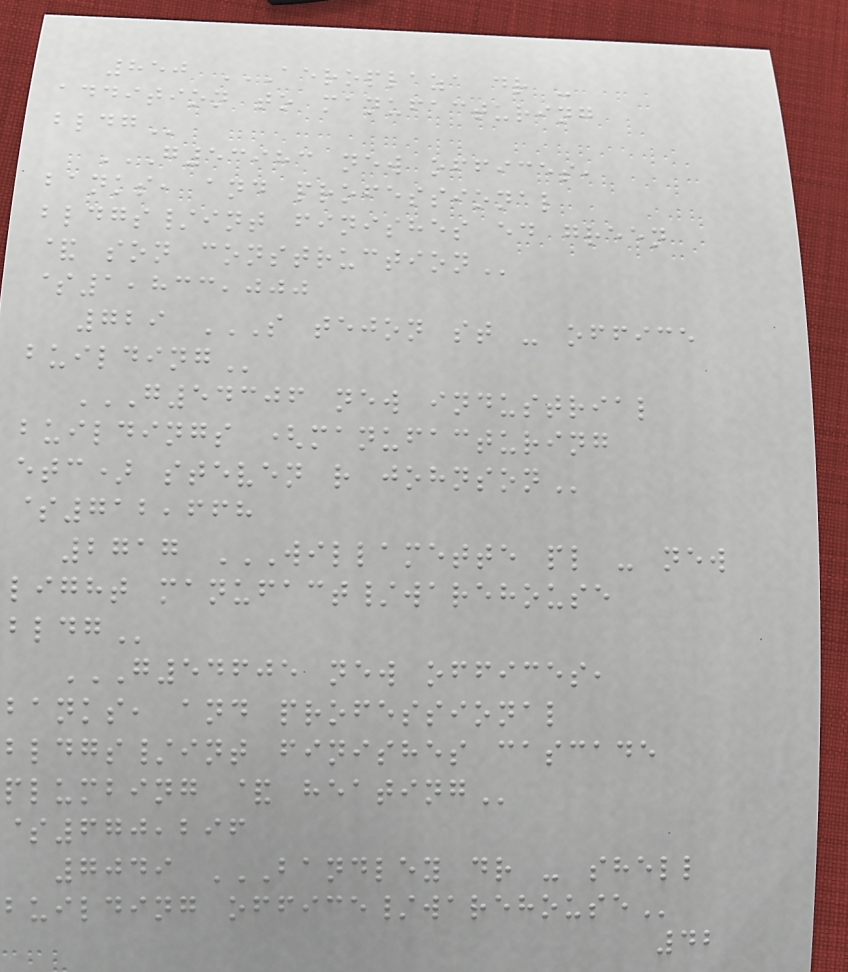850 AEROPLAZA DR -
ADDITION TO MANUFACTURING
BLDG
G53983 NEW OFFICES,
BANKS, AND PROFESSIONAL
BLDGS/INT FINISHES ED GREEN
& SON CONSTRUCTION
$1,833,000
729 S TEJON ST - OFFICE
BUILDING
G54306 NEW INDUSTRIAL
BUILDINGS (MANUFACTURING
ETC) STEVEN R JOHNSON
$712,668
2717 WILLAMETTE PL - NEW
LIGHT MANUFACT/WAREHOUSE
BLDG
G54605 NEW OFFICES,
BANKS, AND PROFESSIONAL
BLDGS/INT FINISHES CASCADE
PLUMBING & HEATING
$670,296
7049 BANDLEY DR - SHELL
BUILDING OFFICE/WAREHOUSE
42
